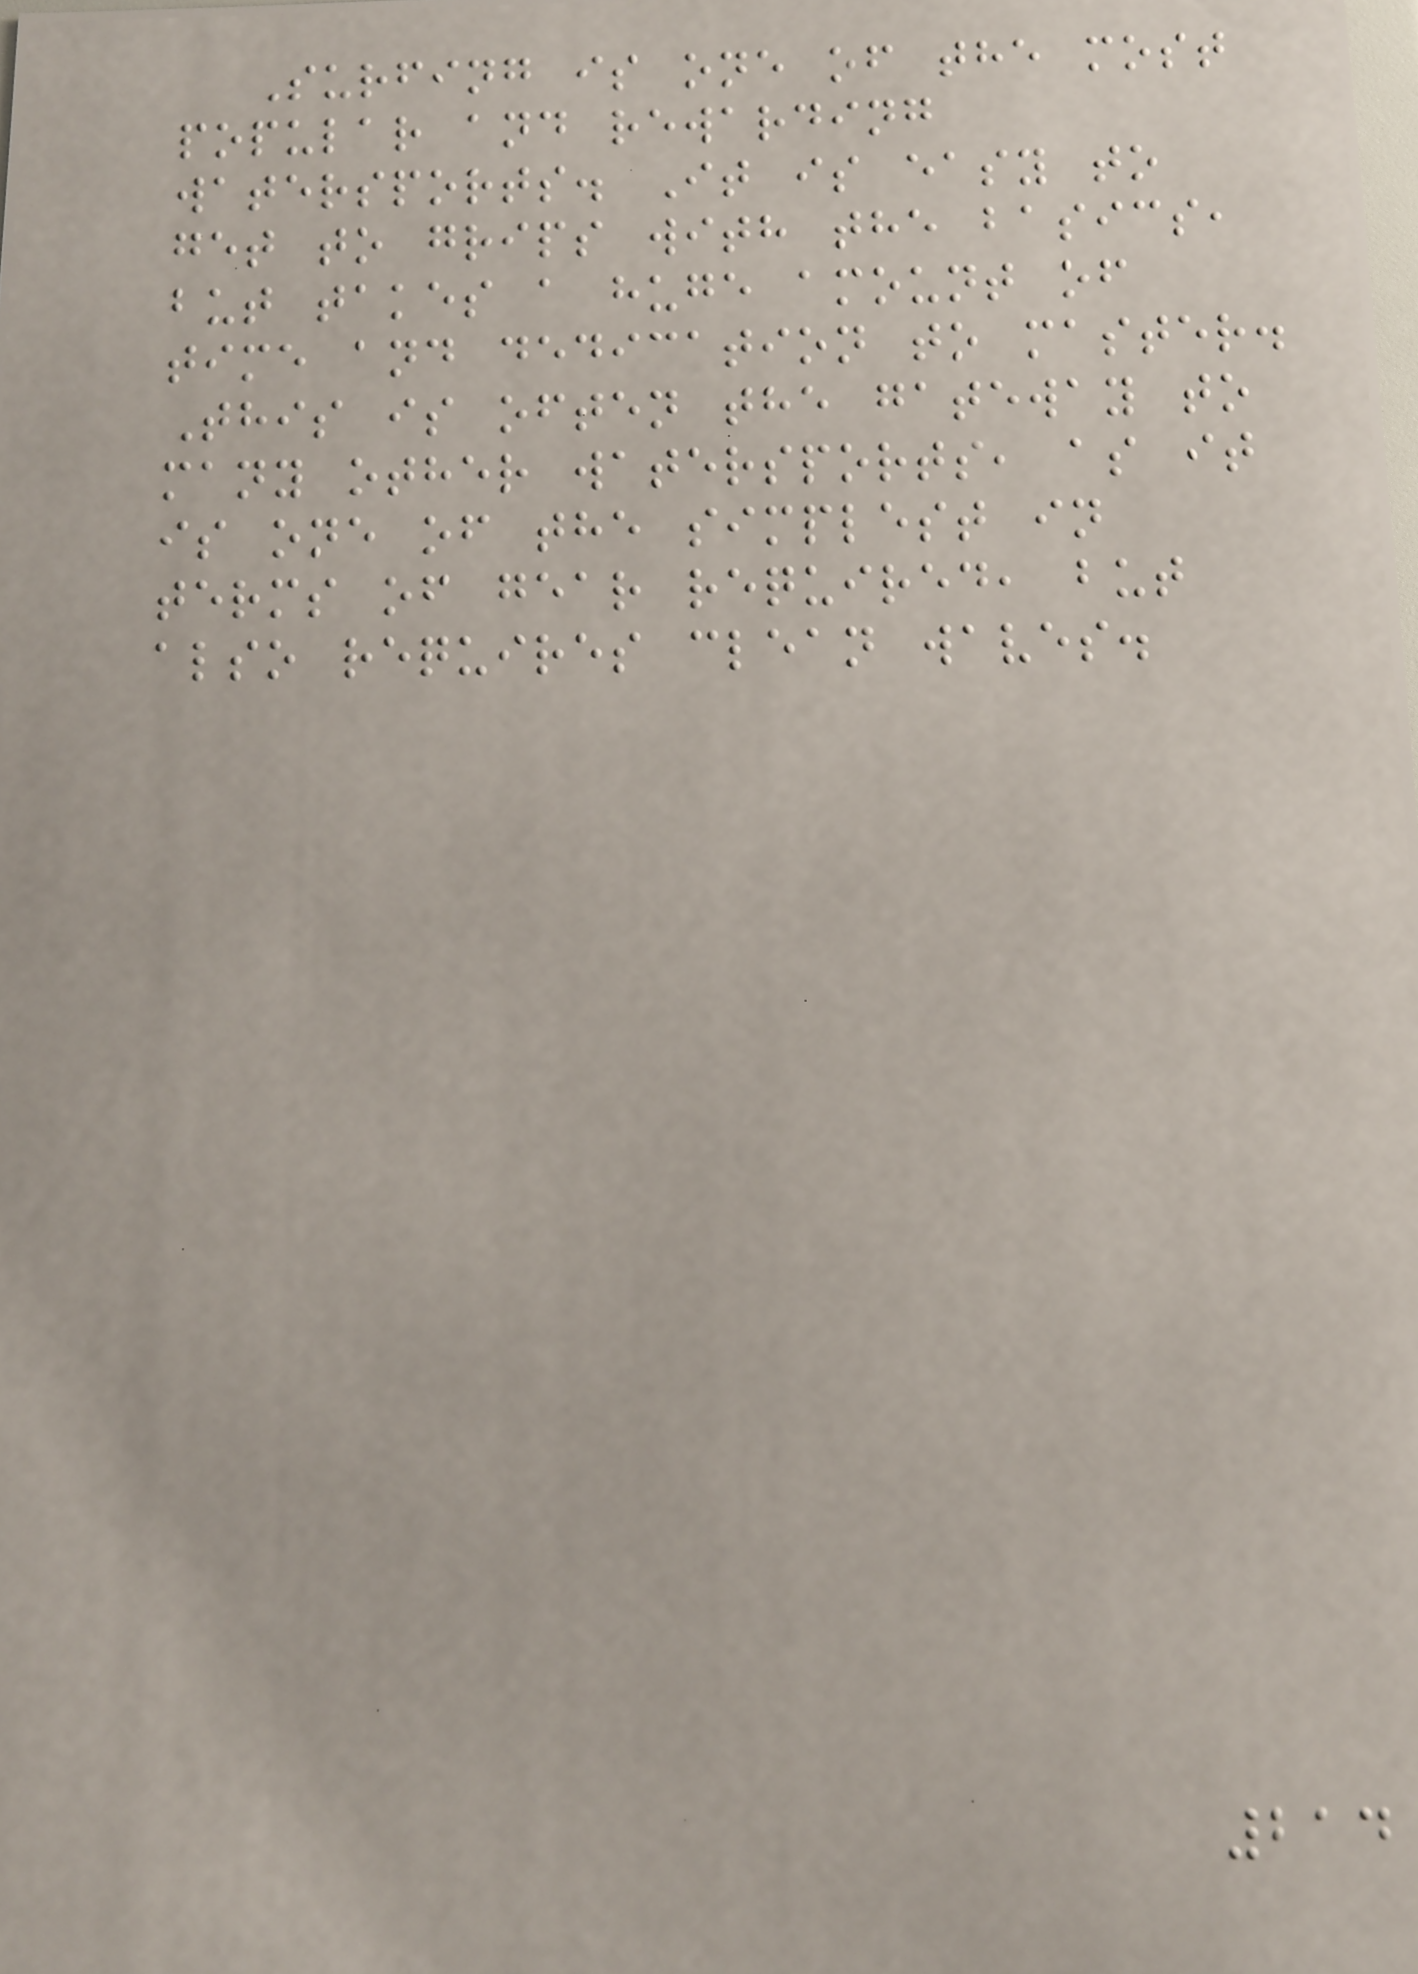Surfing is one of the most
popular and rewarding
watersports. It is easy to
get to grips with the basics,
but takes a huge amount of
time and dedication to master.
This is often the gateway to
many other watersports, as it
is one of the simplest in
terms of gear required, but
also requires clean waves.
214
